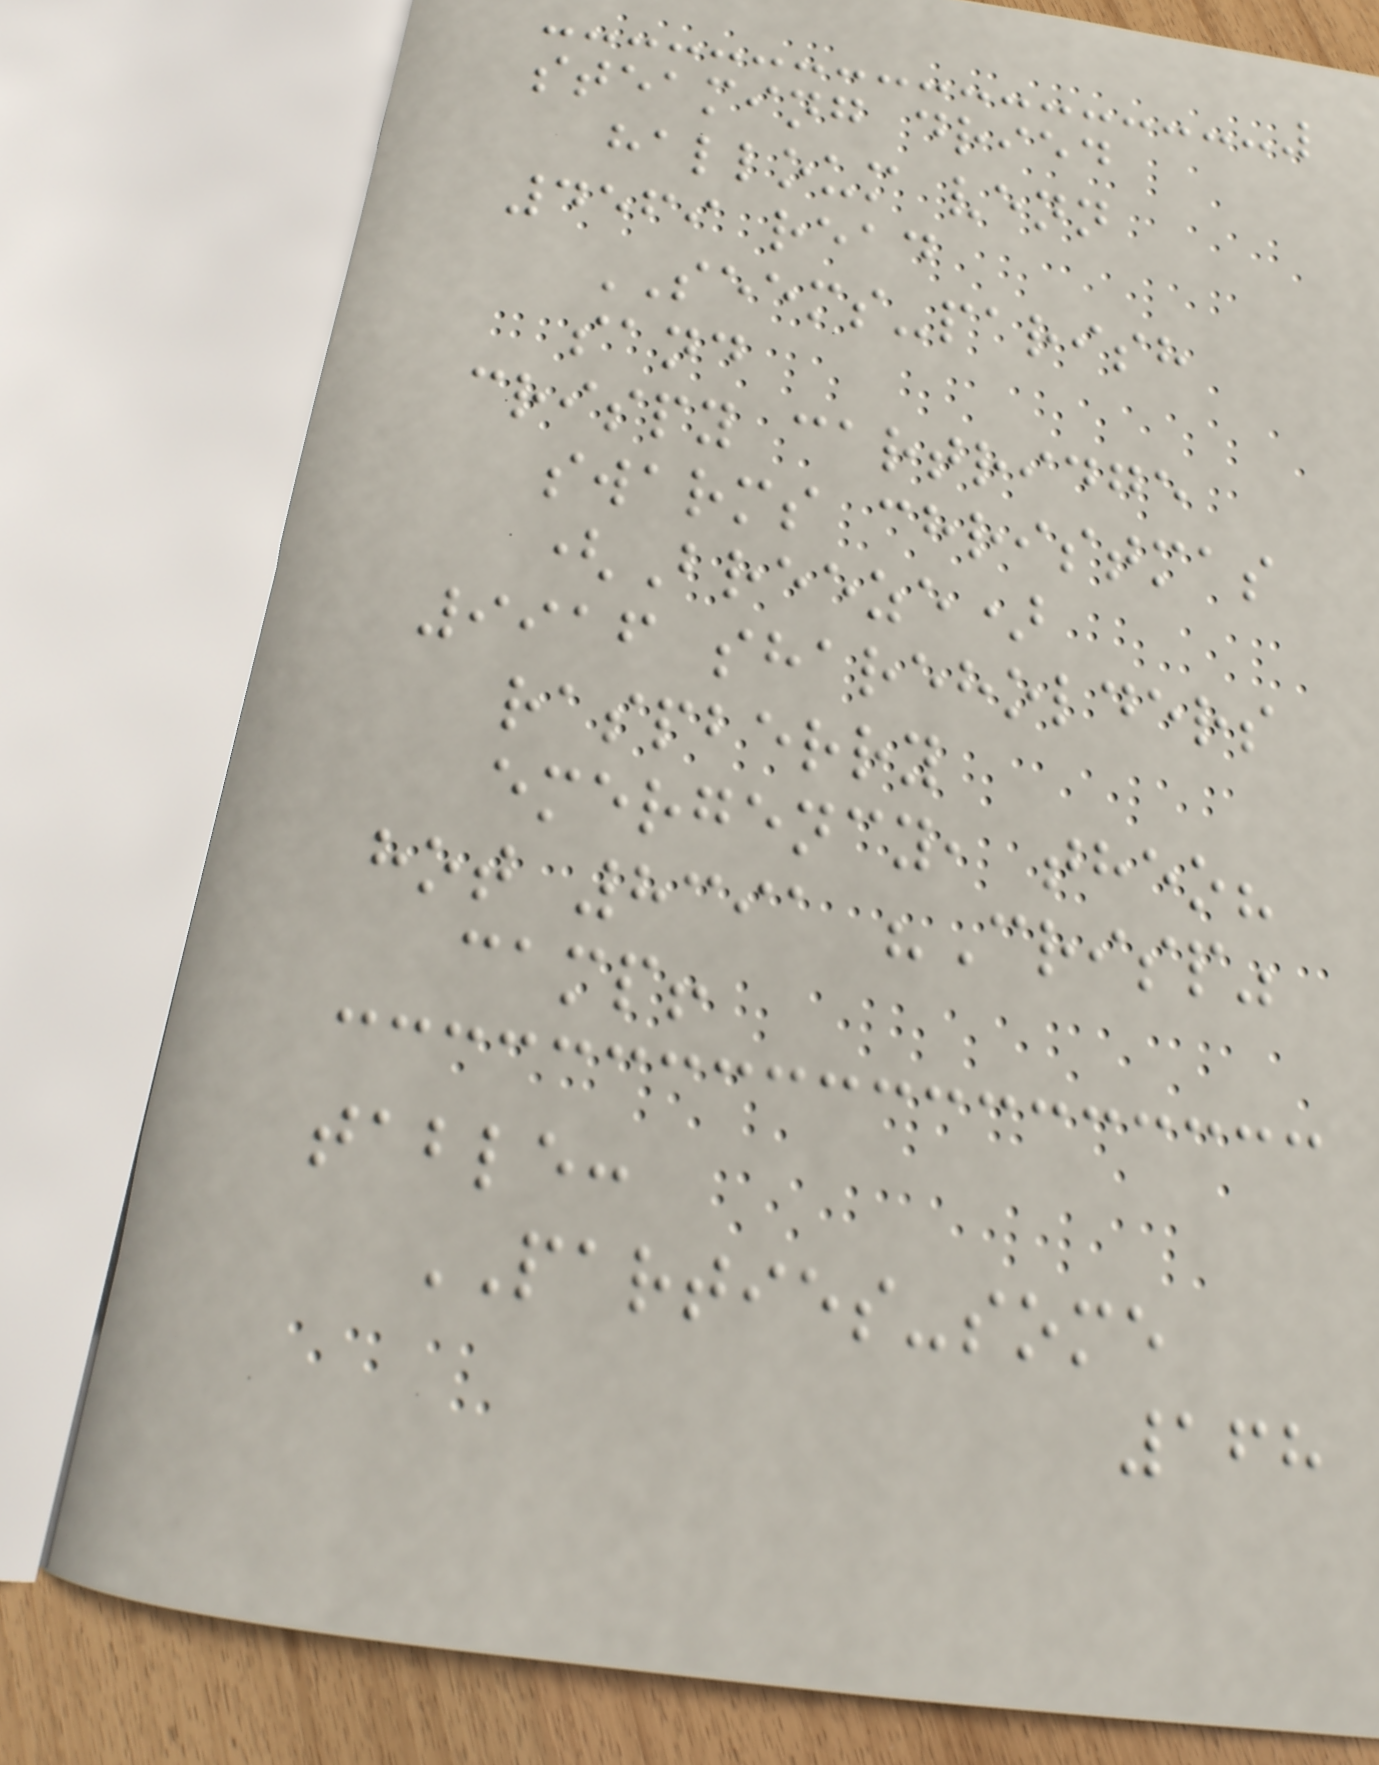steaming dried
halloum venn
4569 read
SEEMS-parish
sand
crispy cartridge
swarms christmas
(Breeze)
9916 shareholders
raspberry
emergency, theo?
hot 8391 "Crisp"
camp!
table:
PARTIES-some
168
